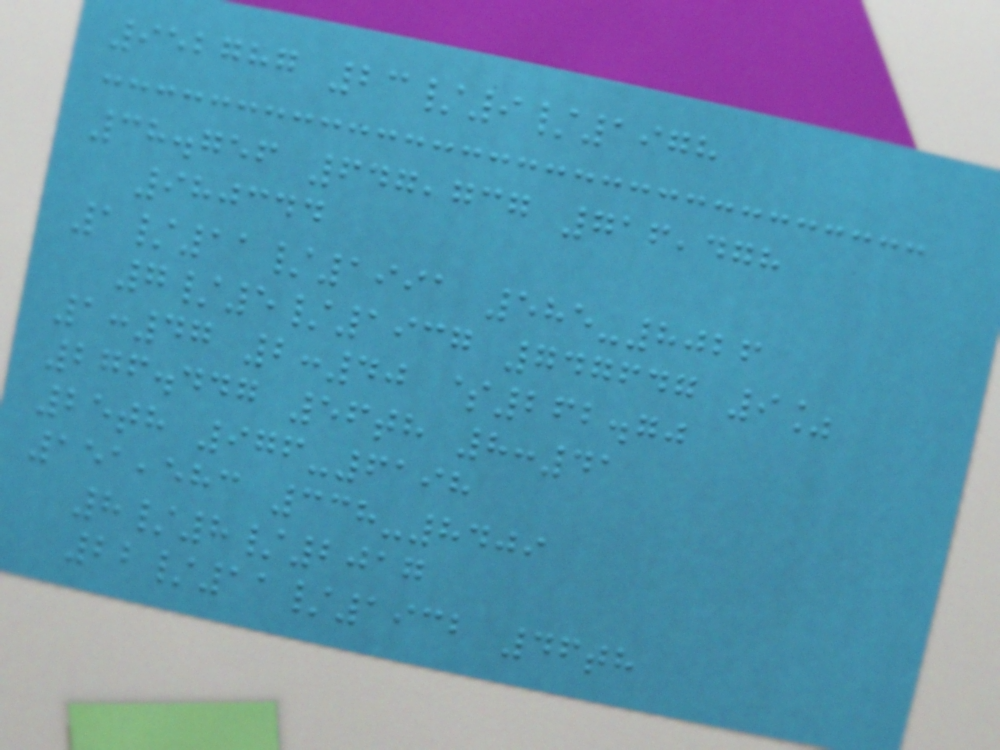952787 23/9/1978
38.756 647,737 716,478
980344
1/11/1991 585-8026
7/5/1937 747647 9%
1:47 2:40 $262.70
276.447 56th 8:41
25th 976-6198
151,583 338-8409
8/8/2017
22/11/1932 46th
